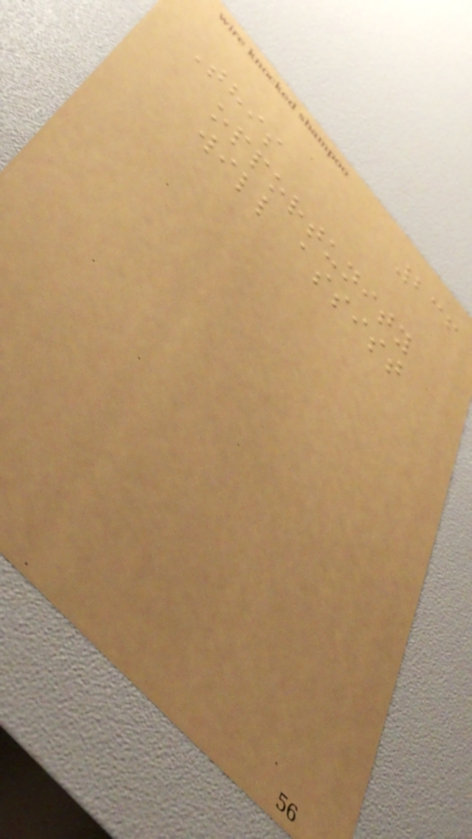236
This
opportunity
will assist
